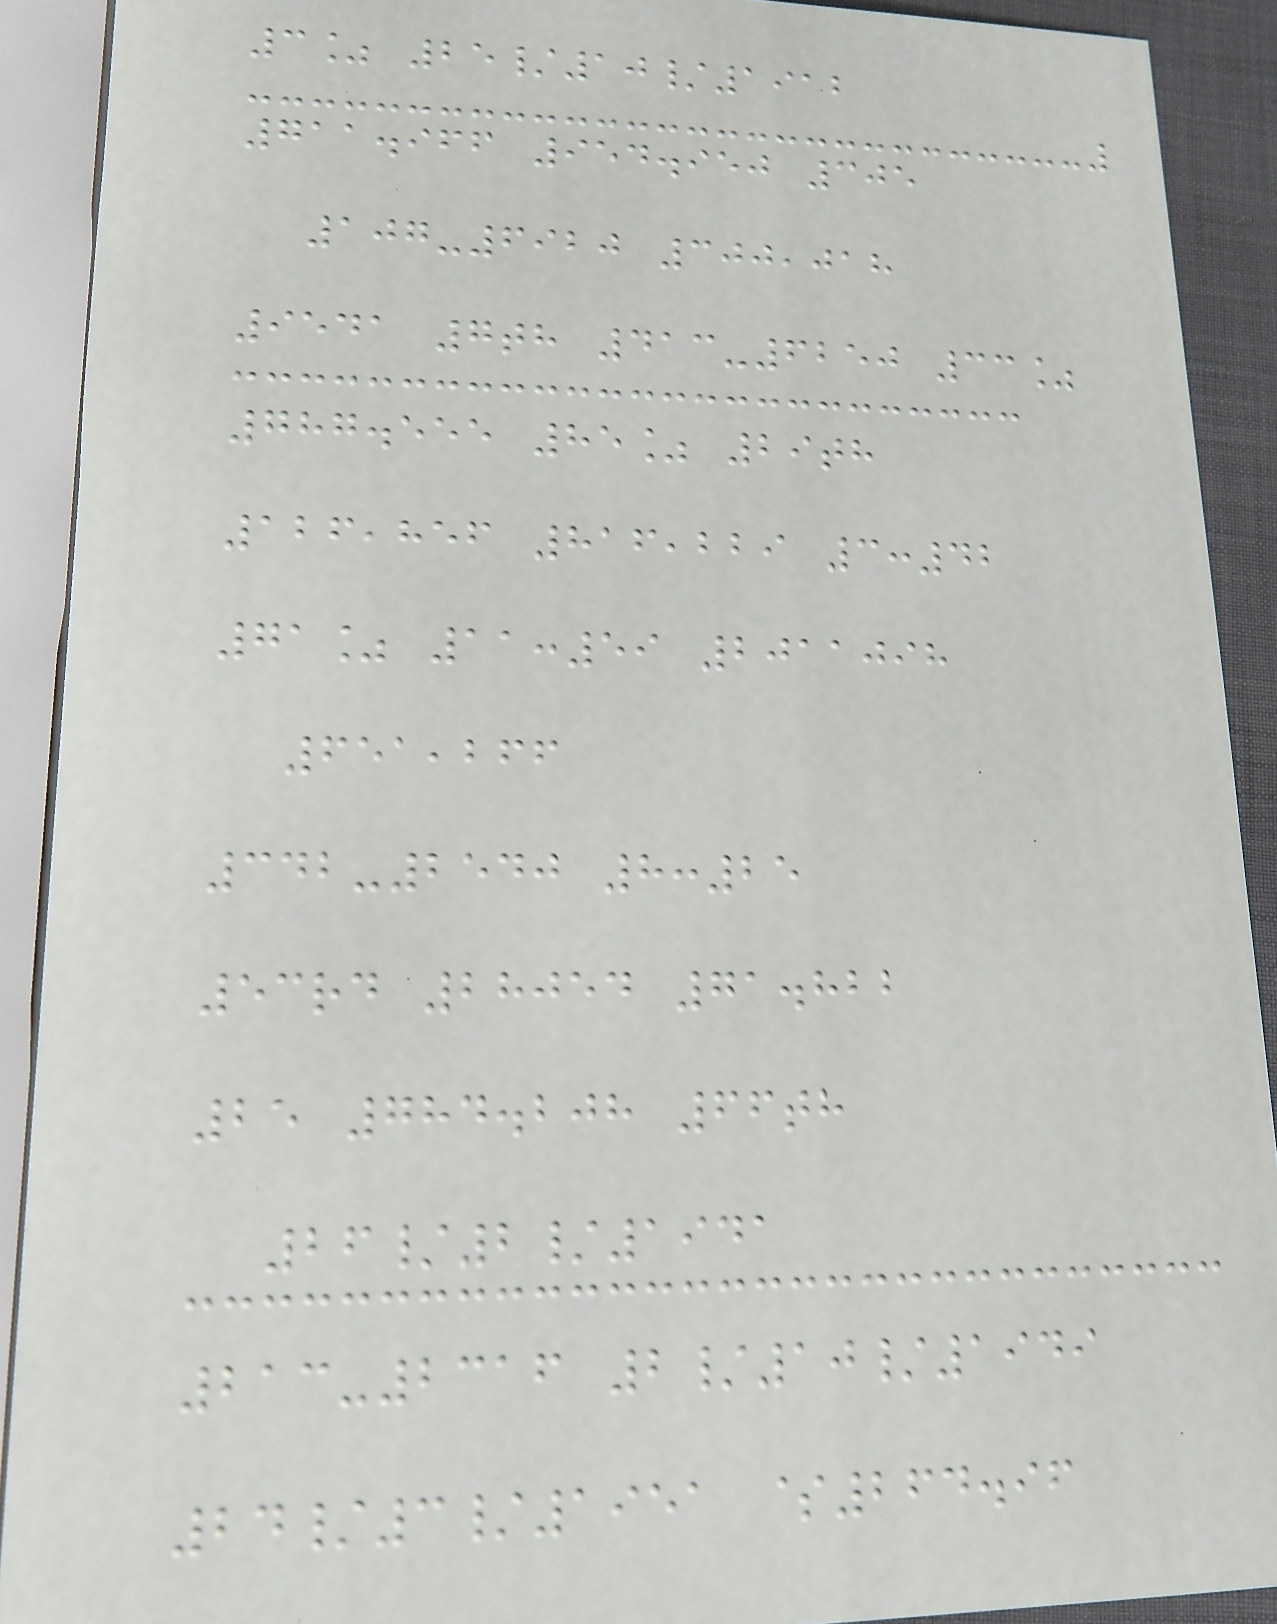3% 25/10/1912
711.966 954.950 305
107-6920 300,018
9541 7th 413-6250 33%
787.555 85% 29th
126,856 816,229 3:42
71% 11:59 2011098
651,266
342-2540 8:25
53rd 28054 71.822
25 784.208 66th
26/2/1941
213-2316 2/10/1949
24/3/1951 $264.96
